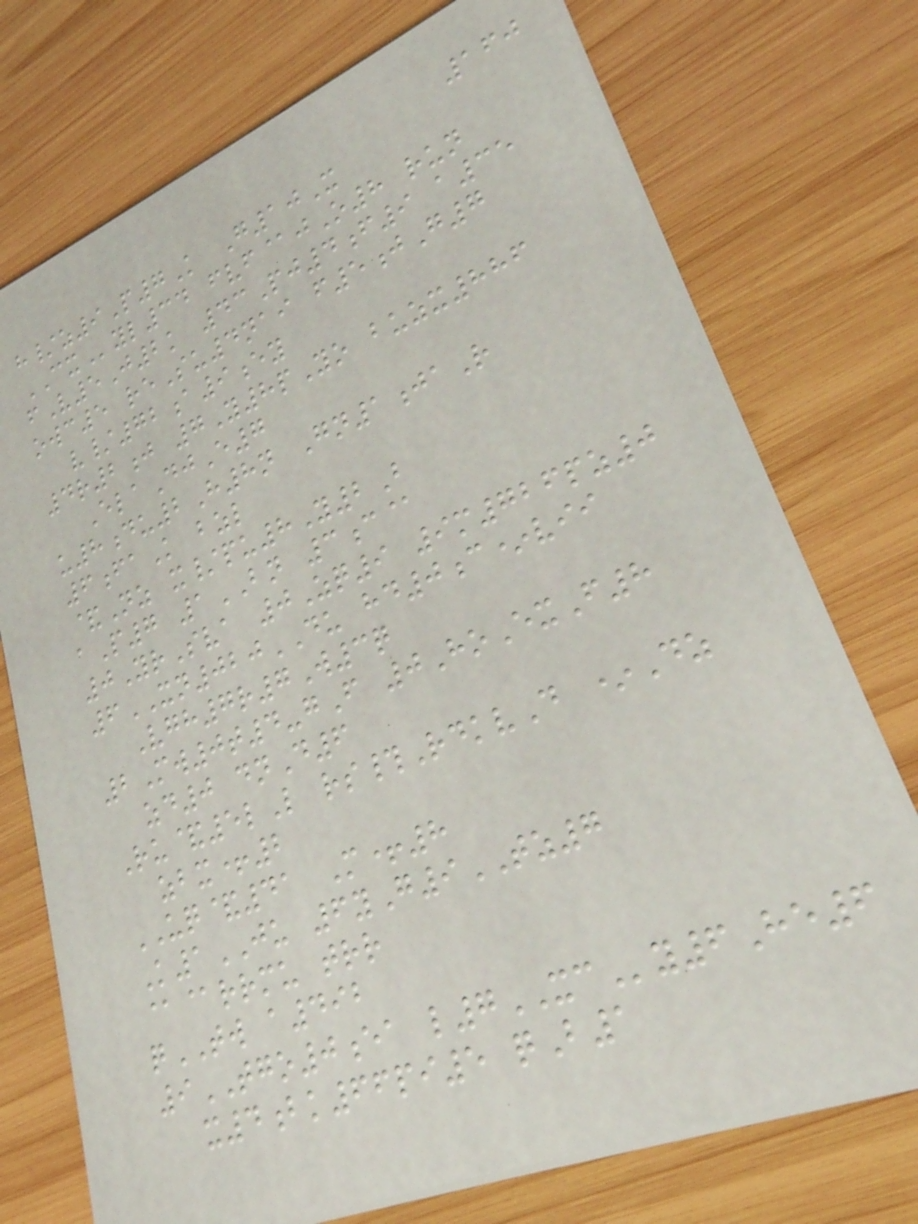160
h/z9P7K G10X
CXyl34 fvf@jO8 run
fV5J2k 43Pj4f9 a35
owc5 reSu4nai f5jG7
v/72a9ey
4r2j 7Y8pYo buzx886
ElaDjE7
u8du2H8n Gn1jaR
6faK bzl
&Nz x/pu8Y2B
aP7 1BN 3c@
0YrSva 0Zq9 9m726pz0
6XN020DU hd0c*vii
Vgh7r7W3q
2Mw0t4-gF 0HoExF8
zd0 dnD6
Ru&5lL rs#RdkvD *Dz
zbx+2
UQ&41 M+8
K1JU 6yG9TZ7
@@rrmu trr
qTW a492
9TGO0ea l7XCy6He6
x4bk66pi5 qB1
